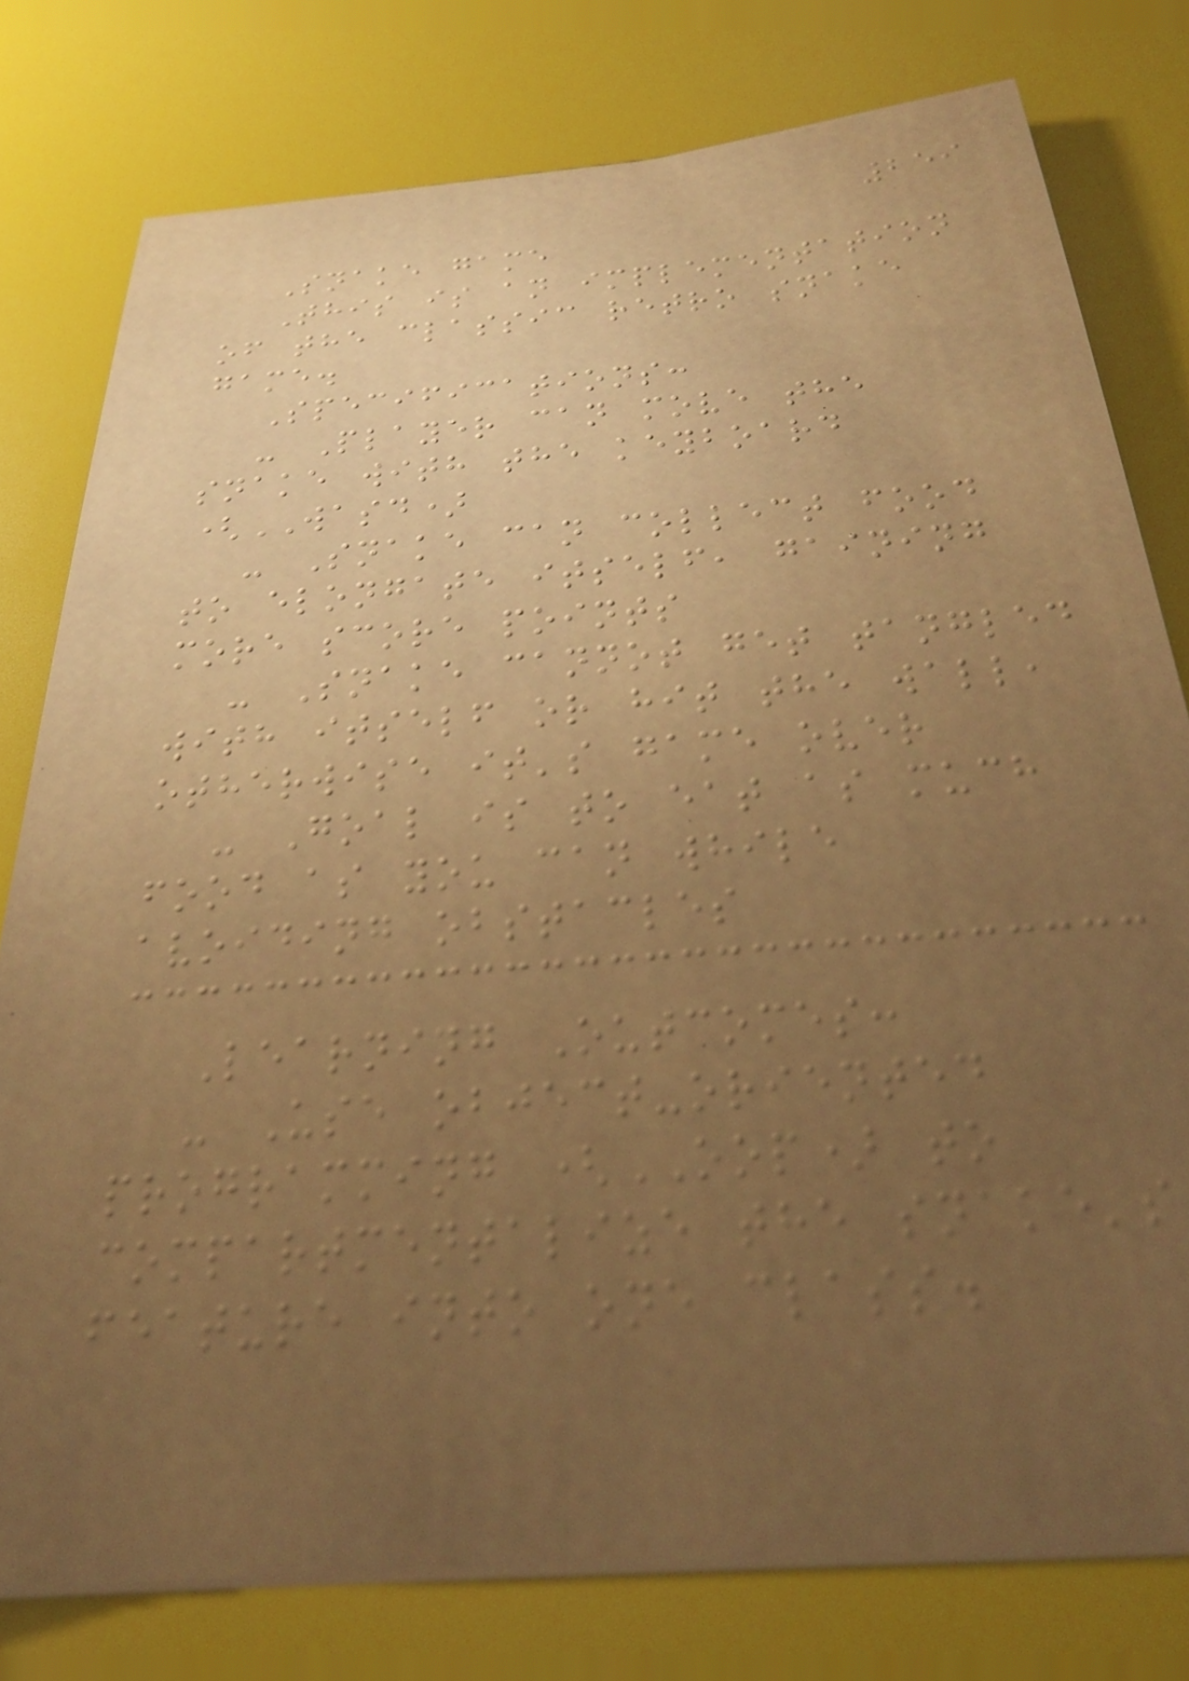259
Snake game
This is an implementation
of the classic retro snake
game.
Specifications:
- Player can move the
snake with the keyboard
(WASD)
- Snake can collect food
to elongate itself, gaining
more score points
- Snake cannot get tangled
with itself or hit the wall,
otherwise it's game over
- Goal is to eat as much
food as you can while
avoiding obstacles
Learning Outcomes:
- Use object-oriented
programming (OOP) to
compartmentalize the snake's
feature into one class.
